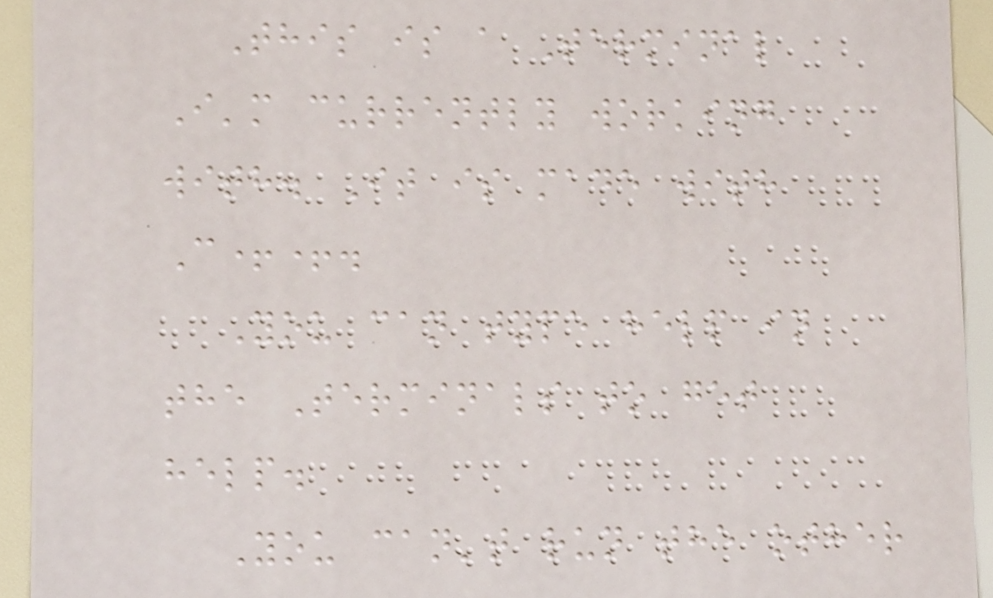This is a Terminal
I'm currently working
with. It is made with
C++.
You can type help in
the Terminals to get
help.
You can't run the other
